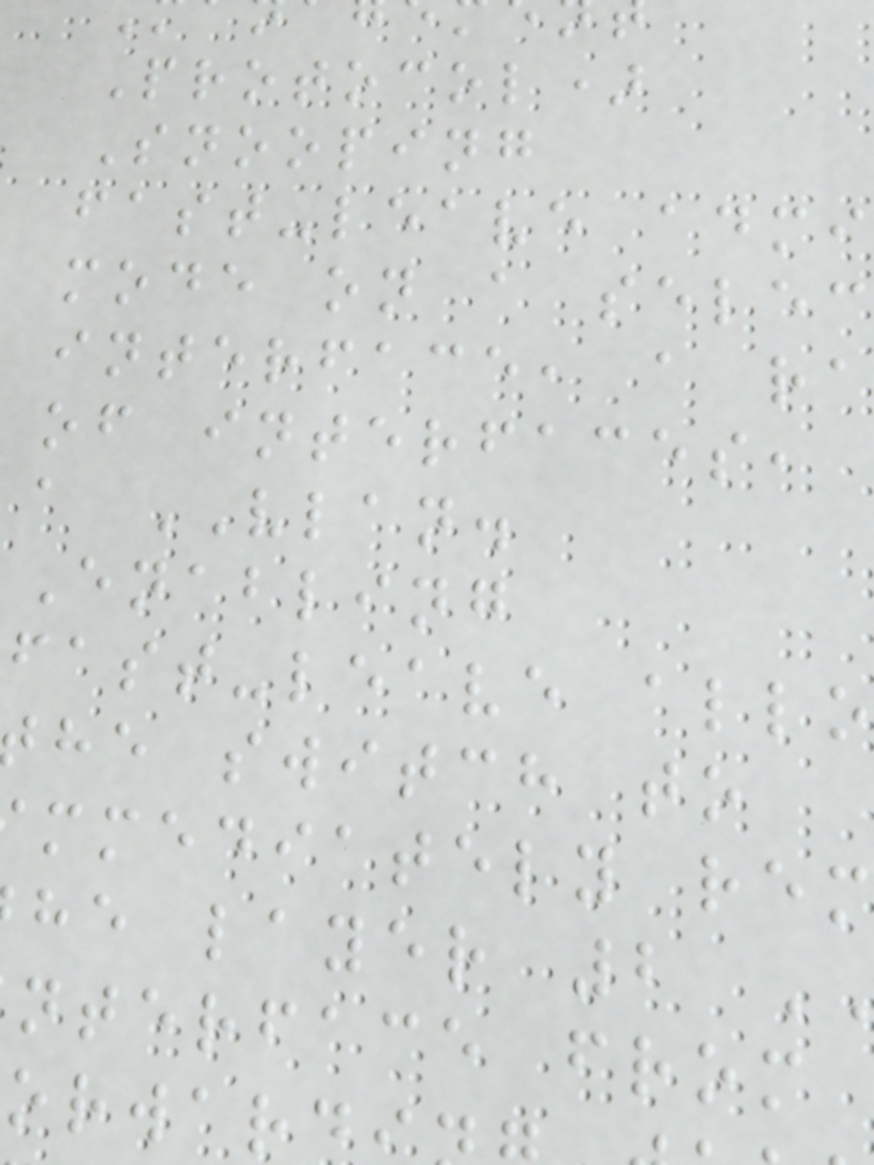Protocol)
Snooping
fast-leave admi
mode on a selec
interface, a ra
of interfaces,
a VLAN.
Enabling
fast-leave allo
he switch to
mmediately rem
he layer 2
nterface from
